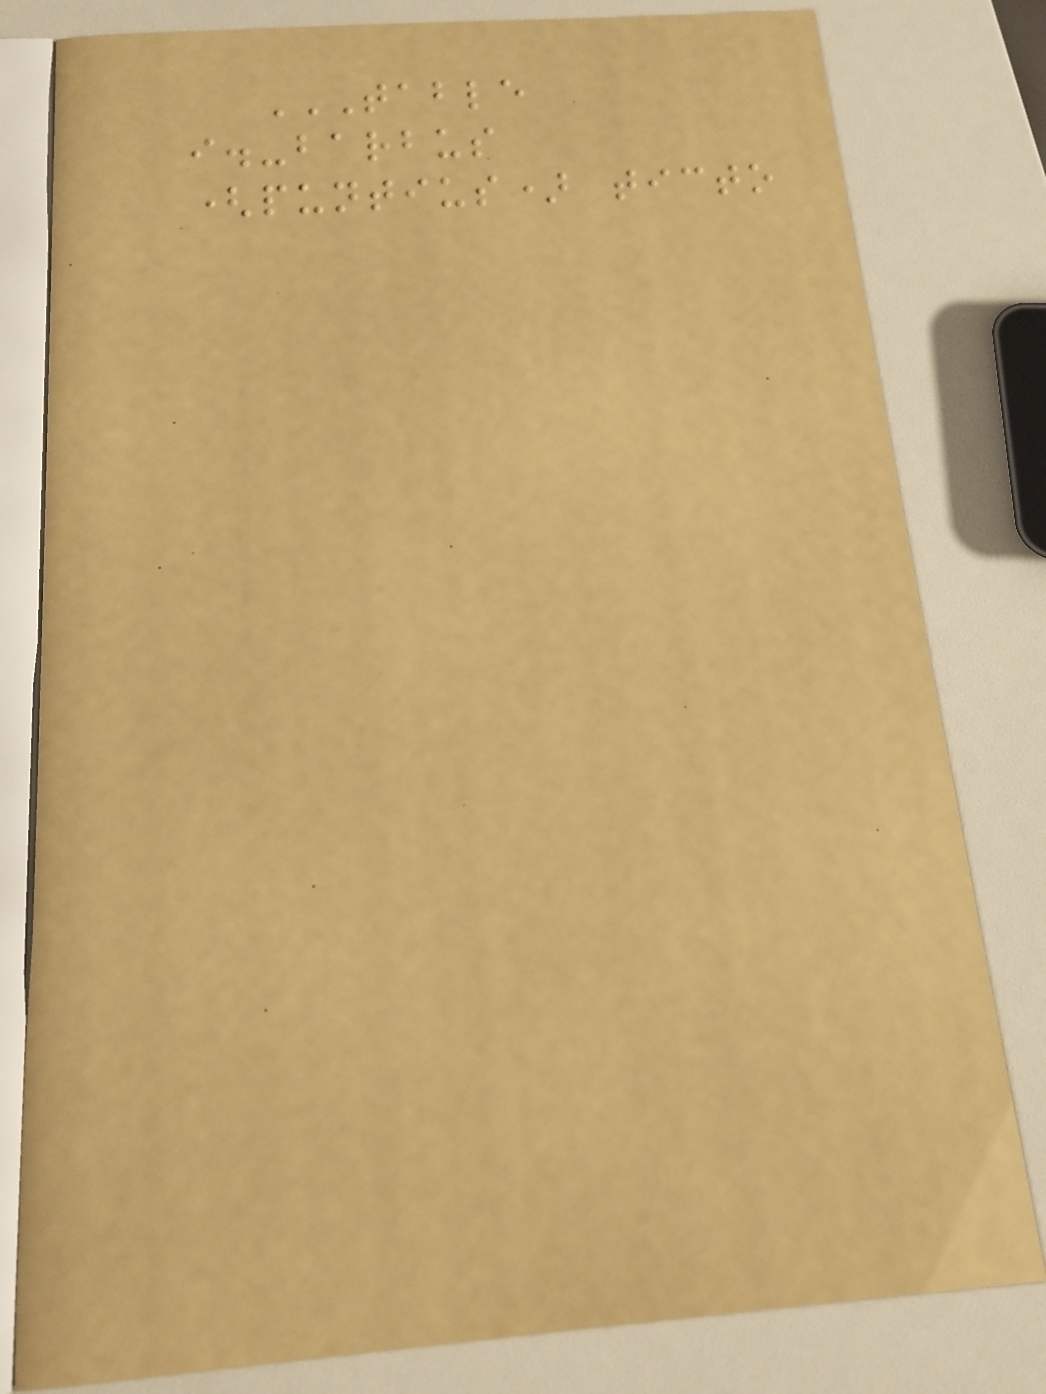TABLE
I.-BARBUS
(PUNTIUS) TICTO
